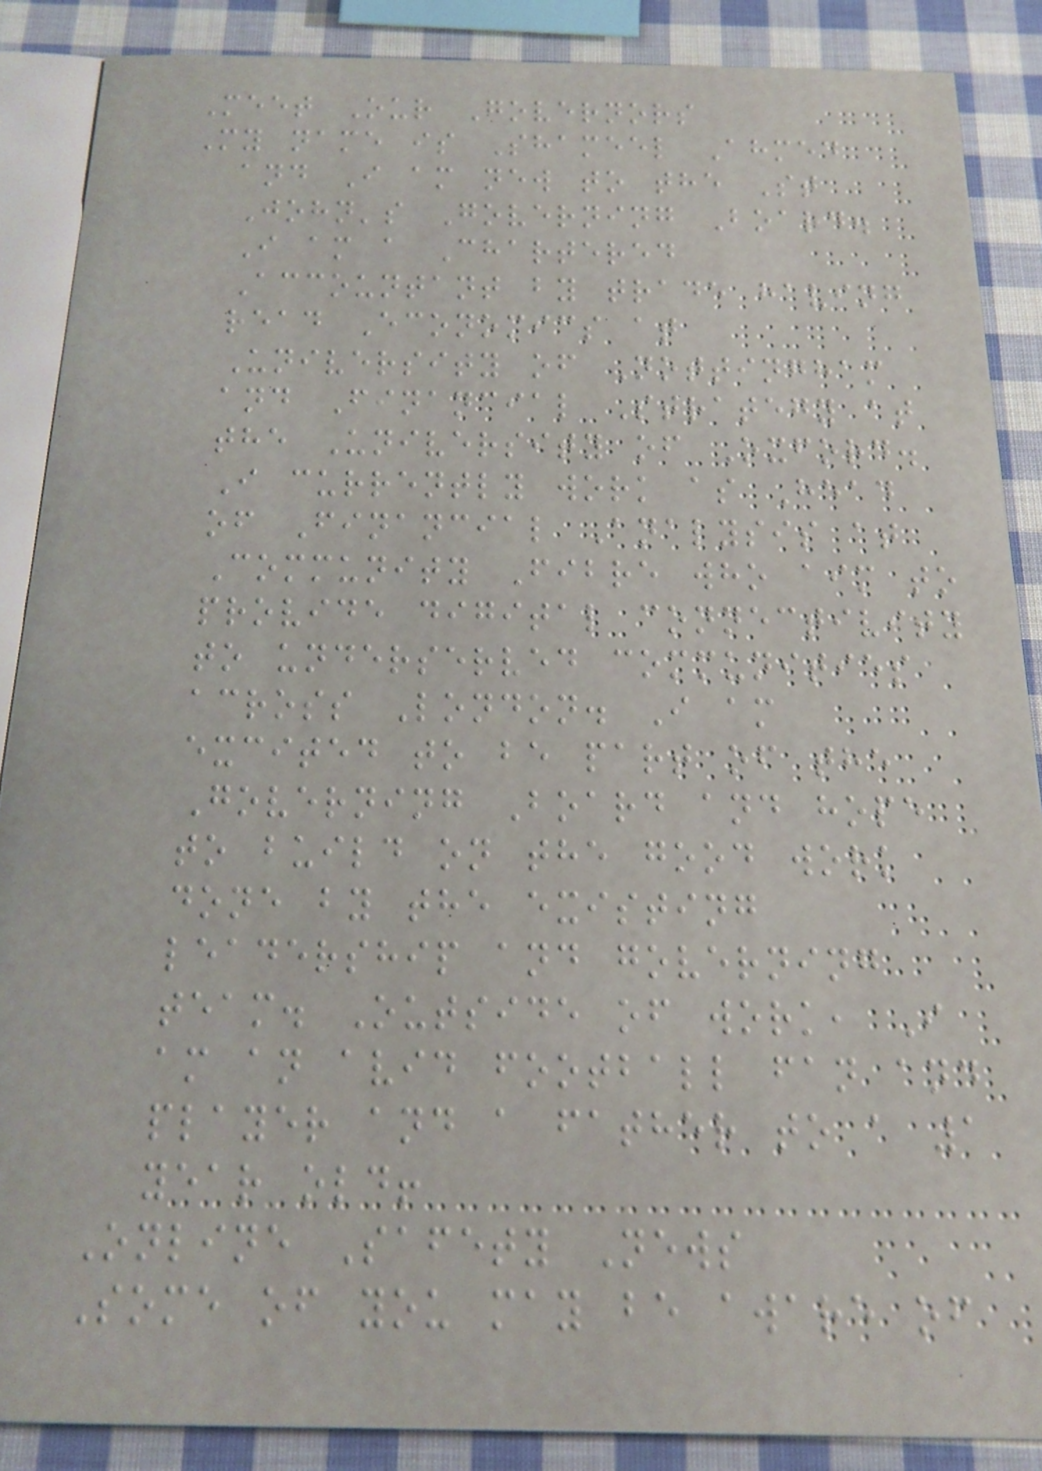Meet Our Governors
My name is Shameel Ahmed
and I am new to the St
John's Governing Board.
I am a Chartered
Accountant by trade having
read Economics at
University of Nottingham
and Financial Strategy at
the University of Oxford.
I currently work as Head
of Financial Analysis at
Community Fibre who aim to
provide digital connectivity
to underserved communities
across London. I am
excited to be part of the
Governing Board and hope
to build on the good work
done by the existing
leadership and governing
team. Outside of work, I
am an avid football fan and
player and a father to a 1
year old!
Online Safety News
Some of you may be aware of
